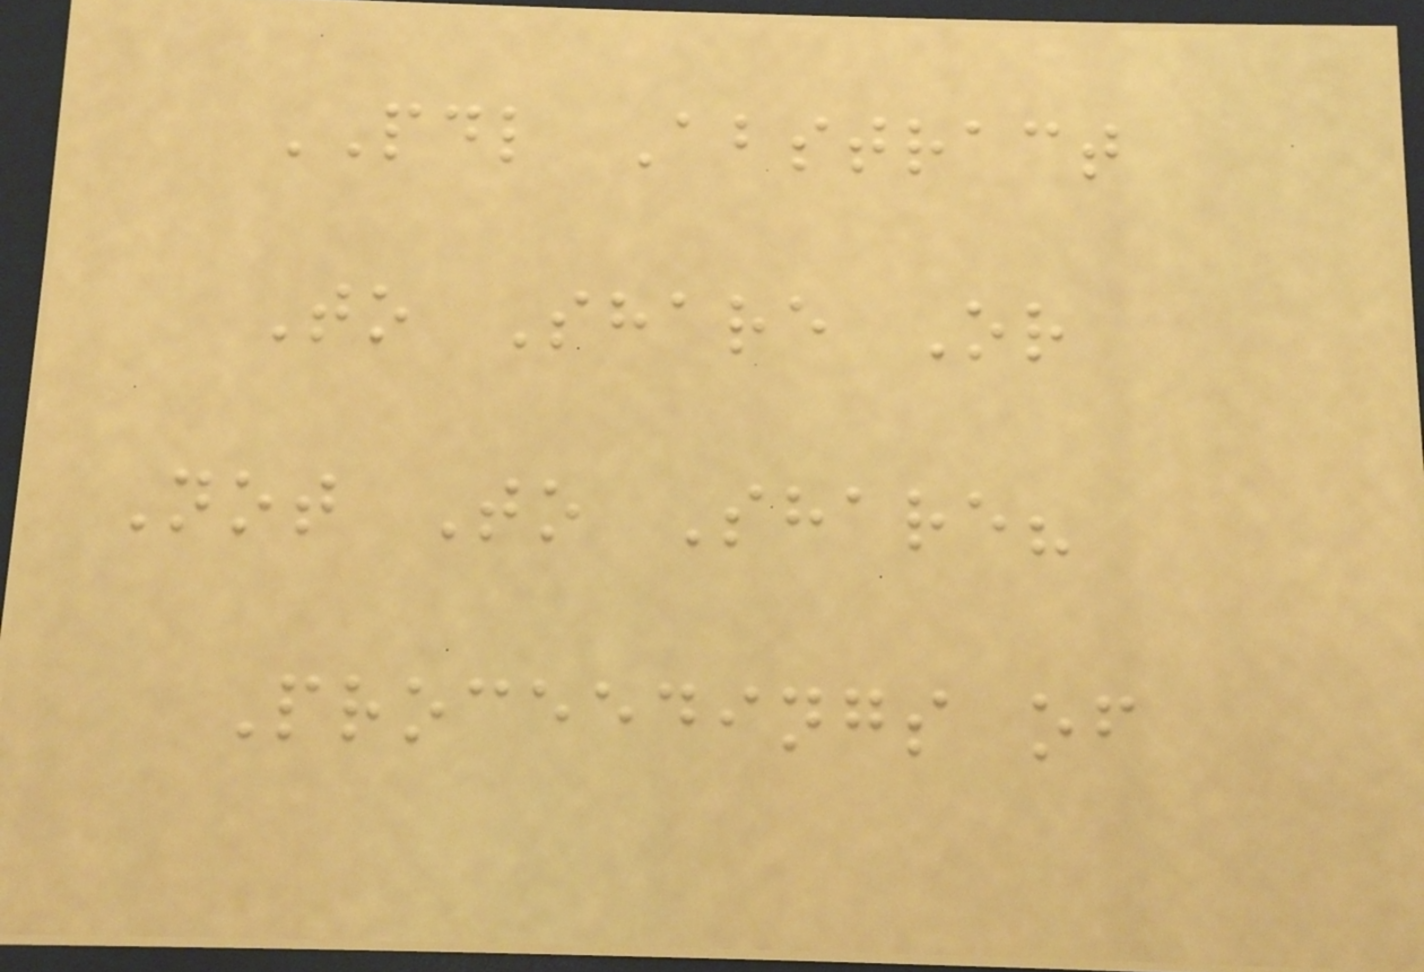PDL Abstract
To Share Or
Not To Share?
Proceedings of
